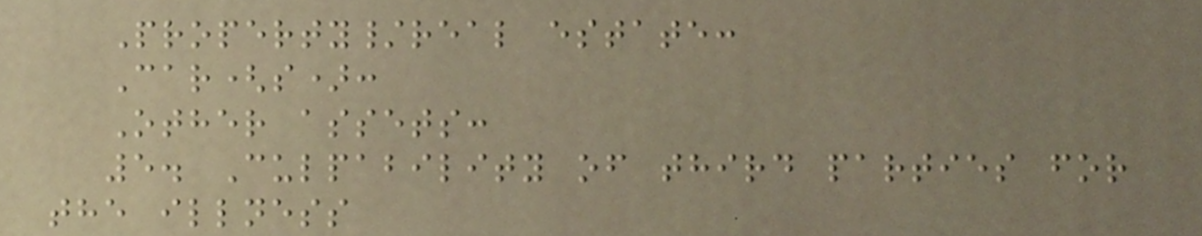Property/real estate:
Car(s):
Other assets:
5. Culpability of third parties for
the illness
